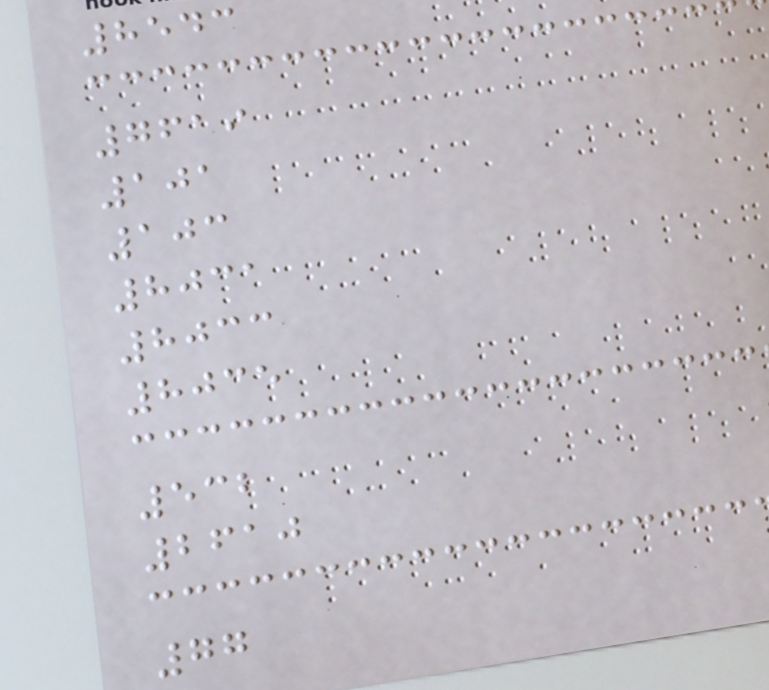8543
7619
101
103
8031
8033
8035
532
2610
77
